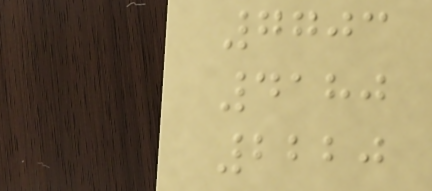7703
4180
2220
